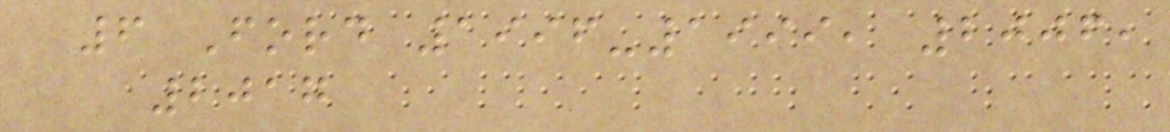6 Ford 1996-1999, 2006,
2017
